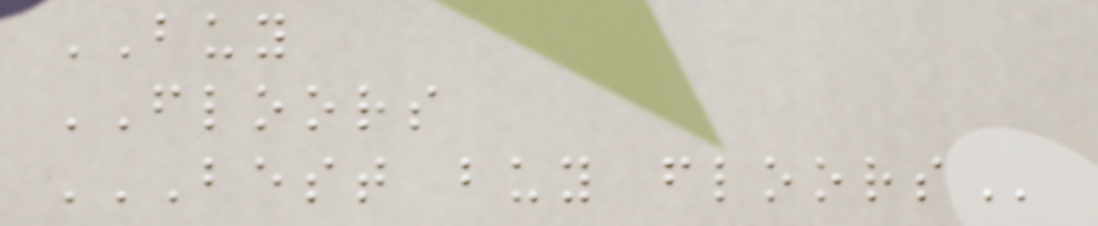BUY
FLOORS
BEST BUY FLOORS
